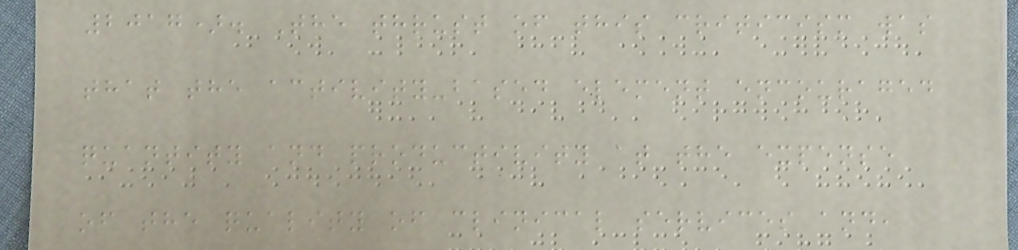2017). The thrust of this criticism was
that the activity-based element encouraged
quantity and productivity at the expense
of the quality of clinical services and,
